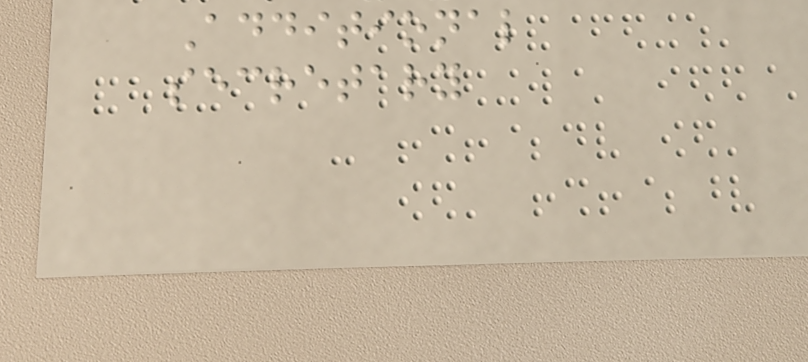Additional
secretary
